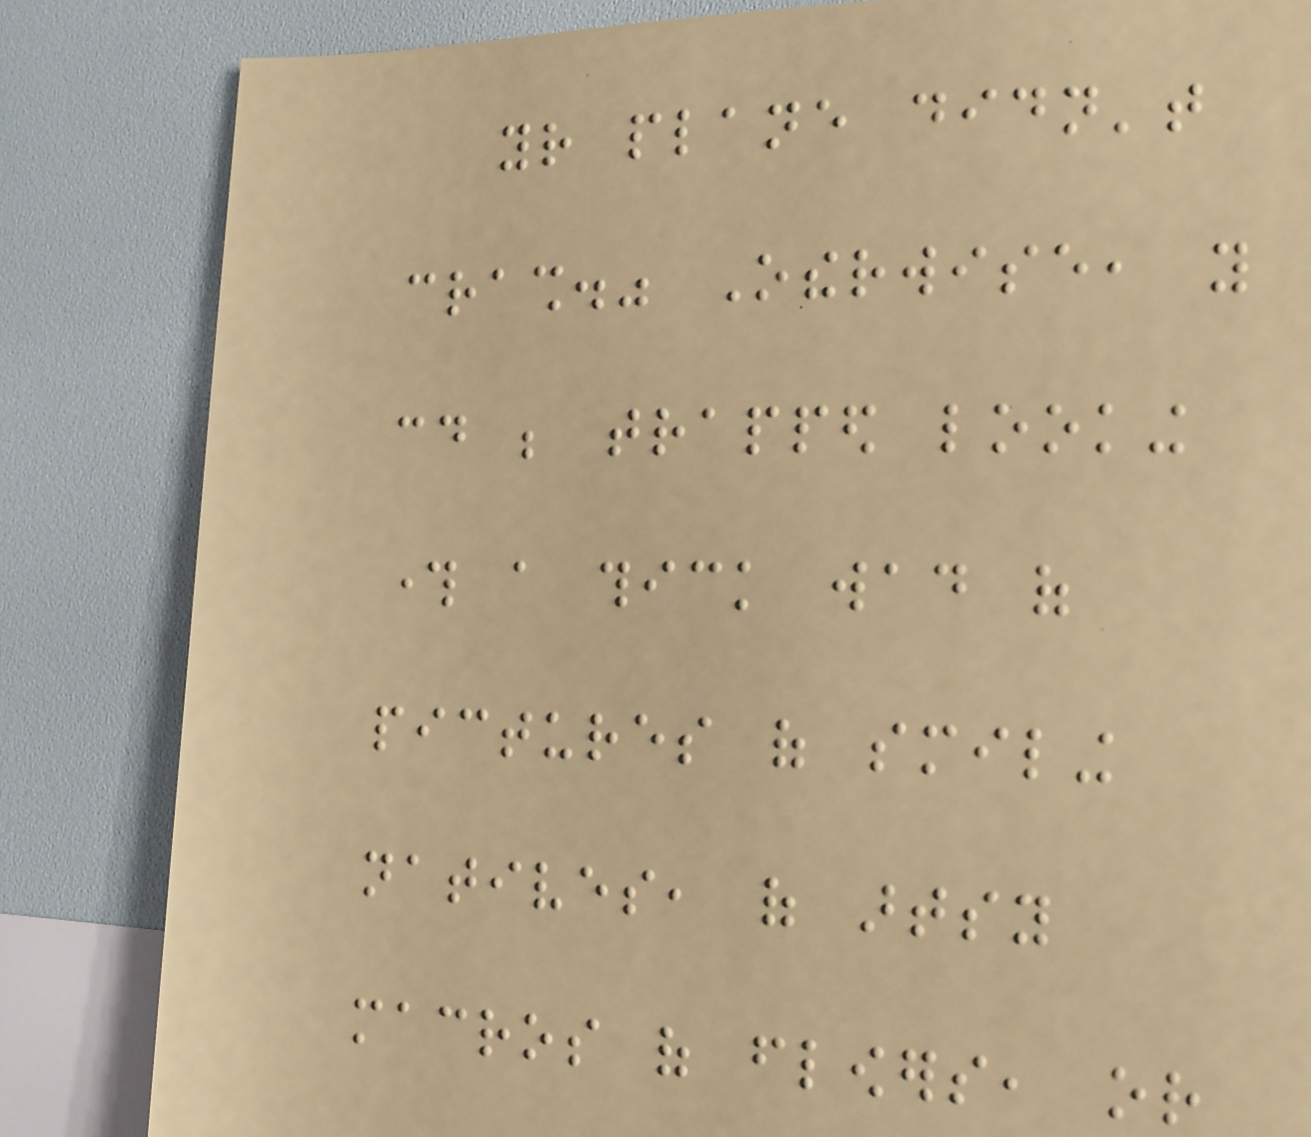your plane didn't
crash." Otherwise, you
could be trapped looking
through a thick wad of
pictures of smiling
natives, of artsy
macros of flowers, or
